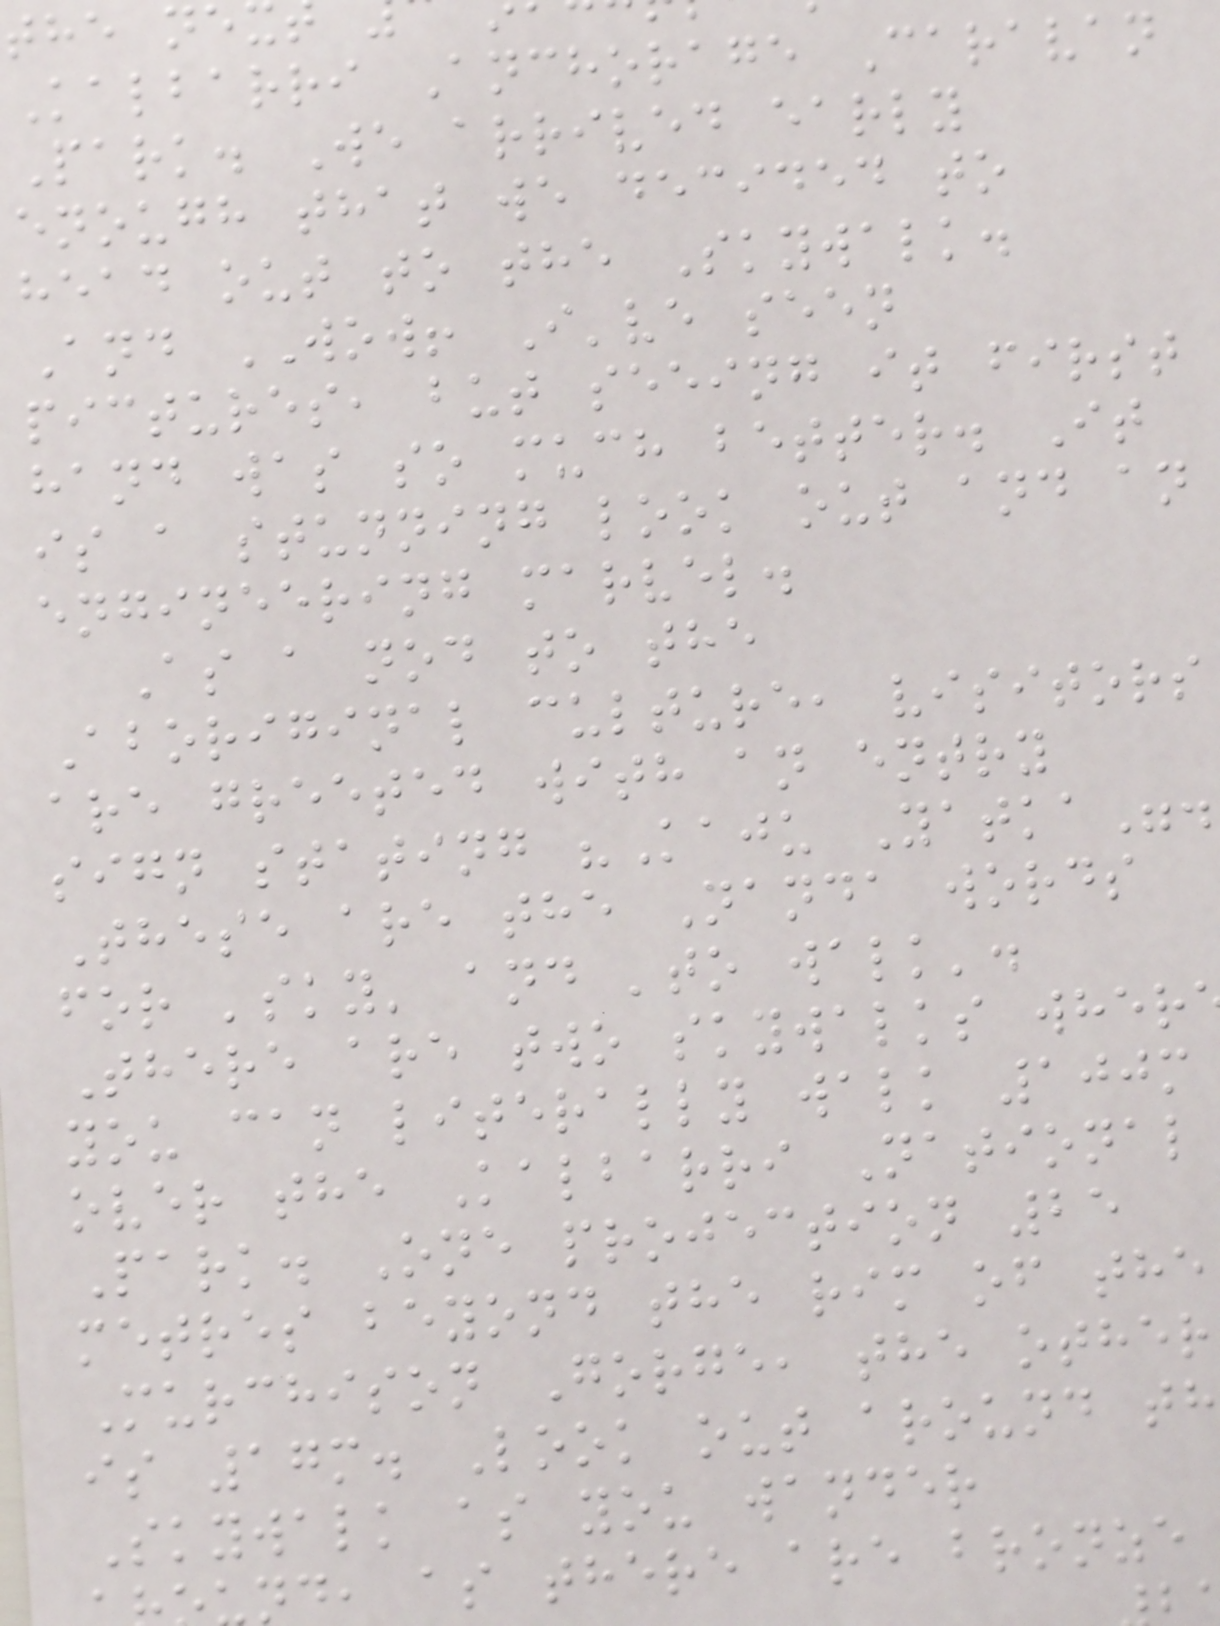the ne
Kalbarri Anchorage Caravan
Park. We arrived early
enough that we decided to
head out to the Skywalk.
And WOW! I've seen
pictures, but seeing it first
hand was so much better. It
is a stunning look out and an
engineering marvel.
As a nod to the
Aboriginal culture, visitors
are greeted with an entry
sign stating "Kaju Yatka".
These are the Nanda words
for 'sky' and 'to walk'.
There are two skywalks wher
you can literally walk 100m
over the Kalbarri National
Park. One projection 25
metres beyond the rim of the
Murchison Gorge, the other
is 17m. Look out around th
Skywalk as you wander
nd, as there are bronze
